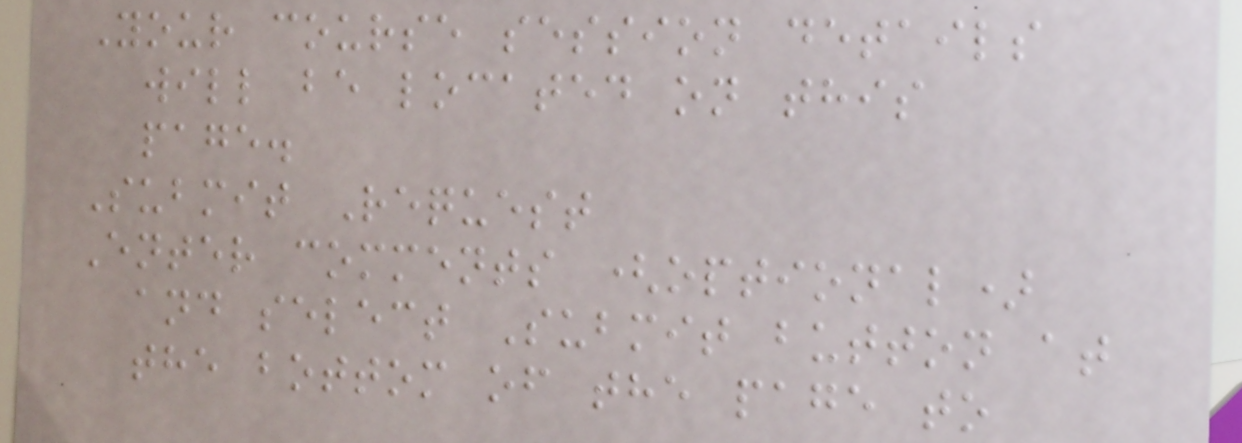Your course session details
will be located on this
page.
Submit Request
Enter comments (optional)
and select Submit button at
the bottom of the page to
